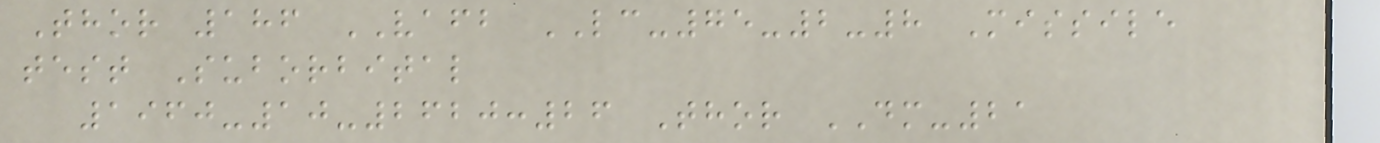Thor 186 VAFB LC-75-2-8 Missile
test Suborbital
1960-10-2620:26 Thor DM-21
